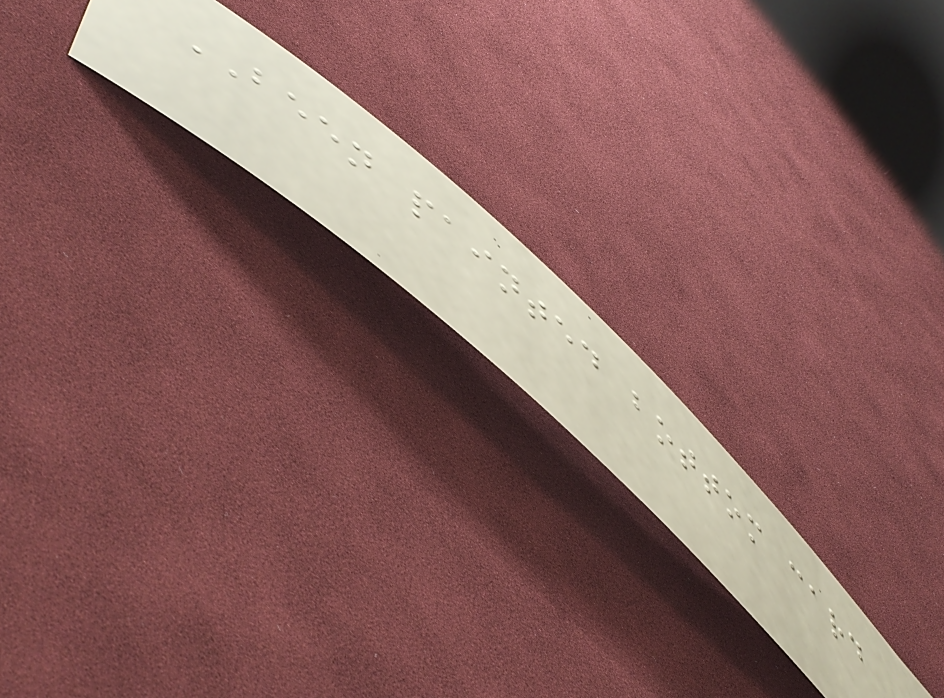BEEN painted bottom card
